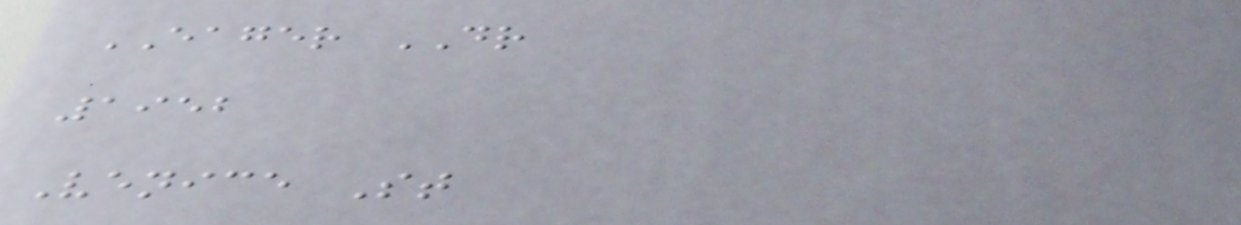EAGER DR
1952
Venice St
